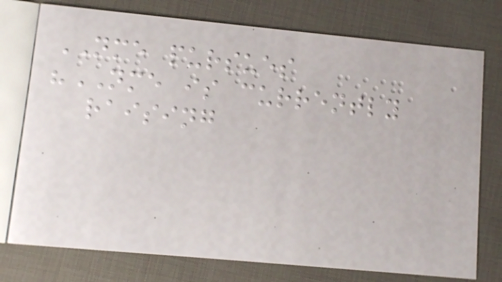NME pursues
"NME is currently
raising
